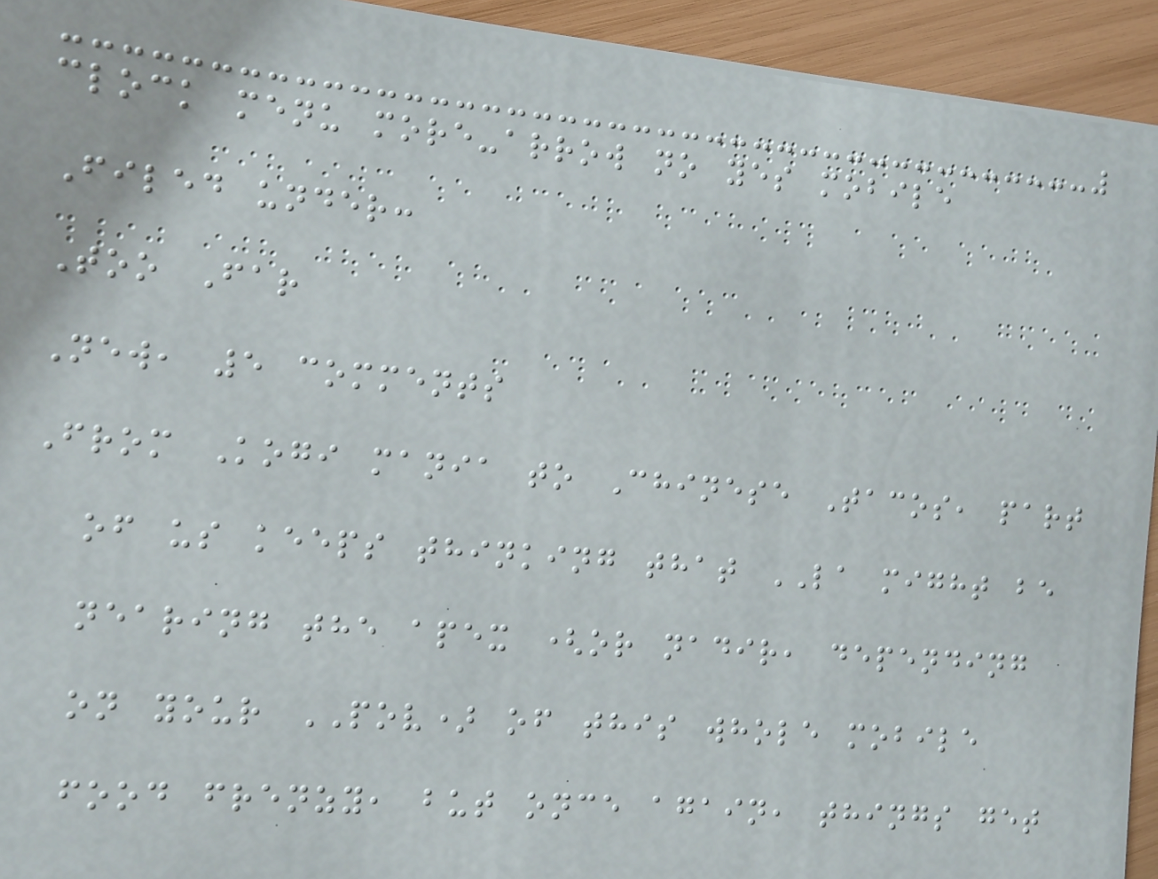clock menu more-arrow no yes mobile
Filed under:
Too Far
New, 5 comments
From Kogi mania to Chinese Tacos, part
of us keeps thinking that LA might be
nearing the apex (or nadir, depending
on your POV) of this whole mobile
food frenzy, but once again, things get
